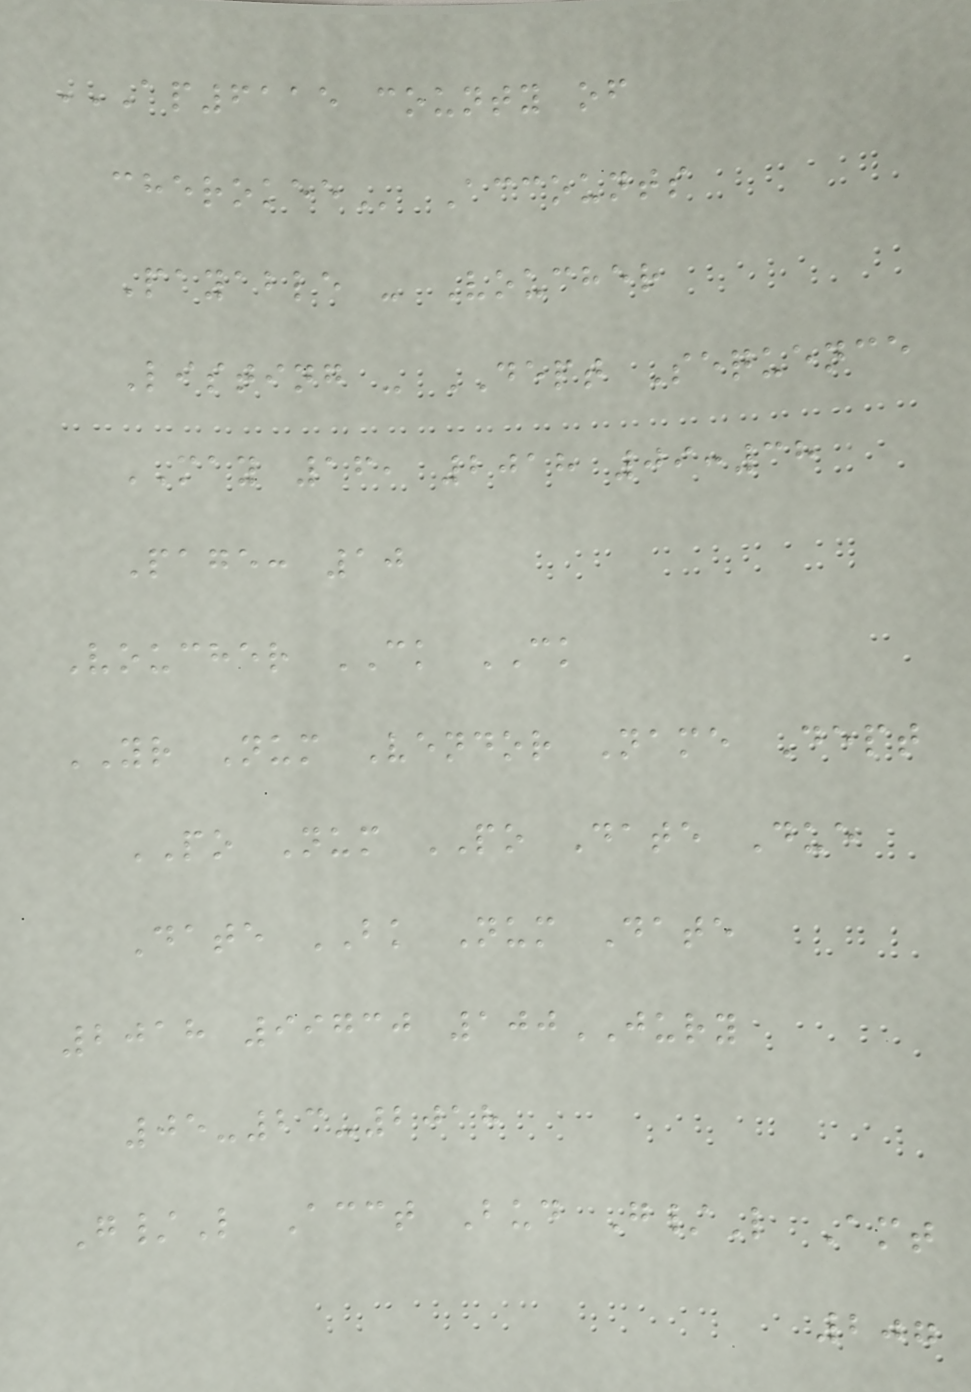AP6115 COUNTY OF
CHEROKEE Accounts
Payable - Voucher
Listing - DEPT Sequence
MAY 16, 2018 09:38
Page: 10
Voucher CK CK
YR Num Vendor Name Dept
PO Num PO Date Due
Date BK Num Date
2018 99730 100JURY
05-23-2018
G/L Acct Bud G/L Amt
207
